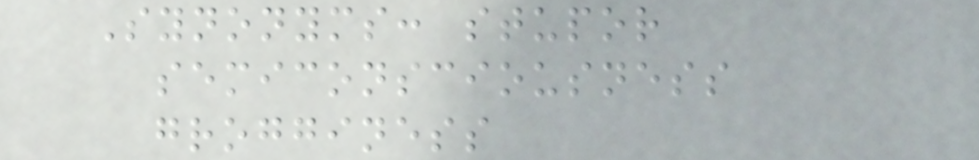Synonyms: stupor
semiconsciousness
grogginess
